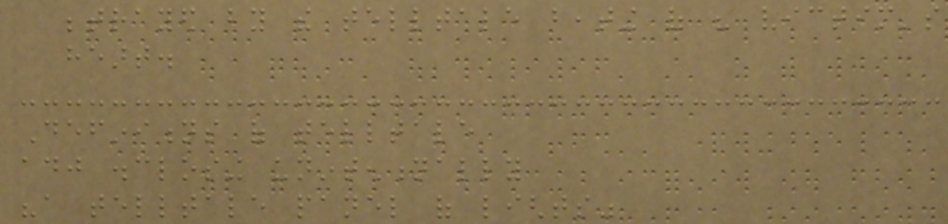betrayed by the telltale beating of his victim's
heart.
Definitions of telltale
adj disclosing unintentionally
"a telltale panel of lights"
